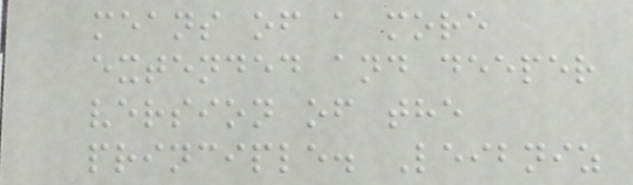means of a more
extended and deeper
version of the
principle. Leibniz
